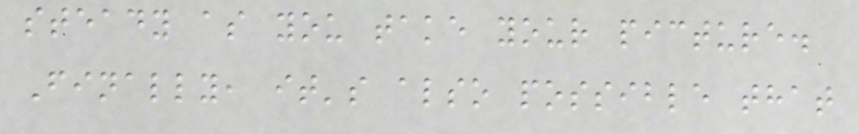steady as you take your picture.
Finally, it's also possible that
